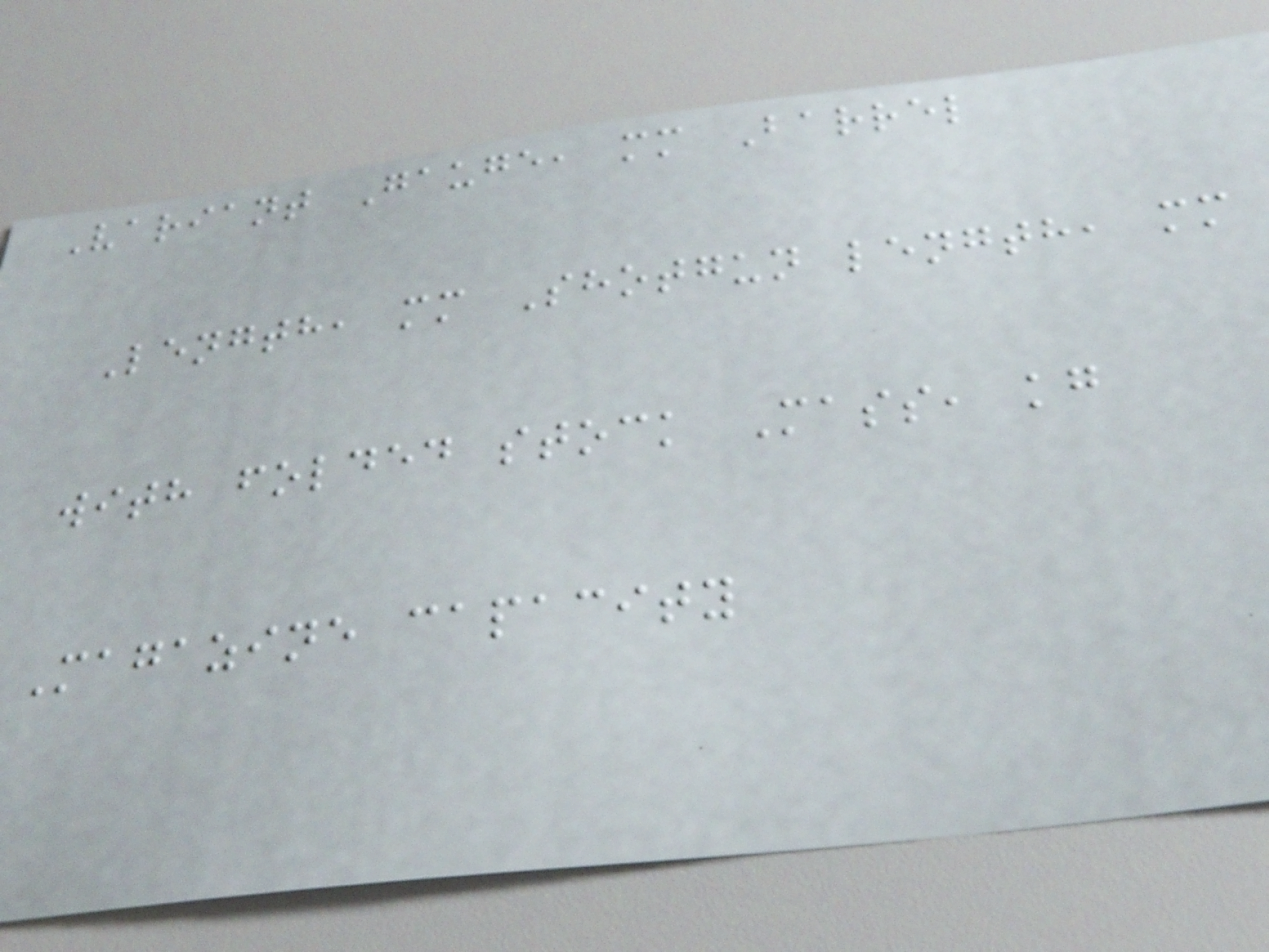Variant Gauge, mm Barrel
Length, mm Shotgun length, mm
with folded stock Mass, kg
Magazine capacity
